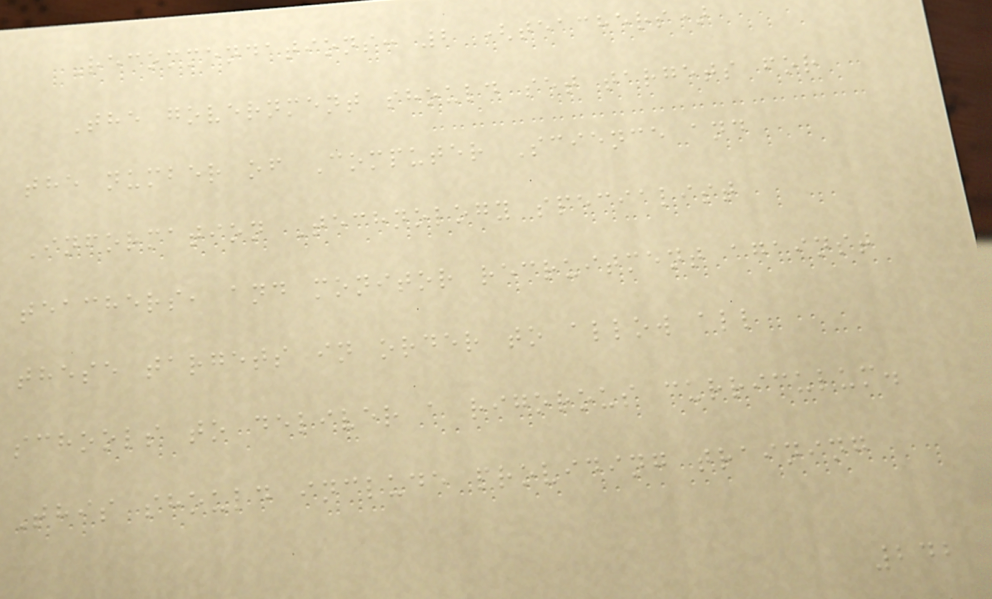Recommendations: 2 (teachers)
The government should set targets for
the number of Computer Science and
Information Technology specialist
teachers, and monitor recruitment against
these targets in order to allow all
schools to deliver a rigorous curriculum.
This should include providing training
242
